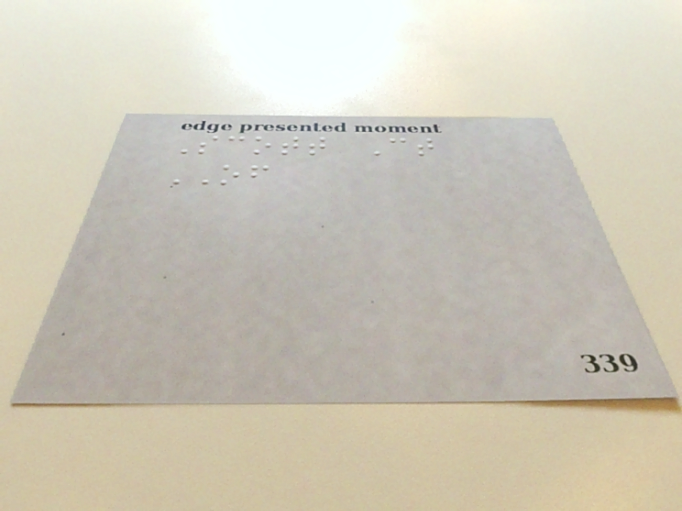Scott Ct
OF
